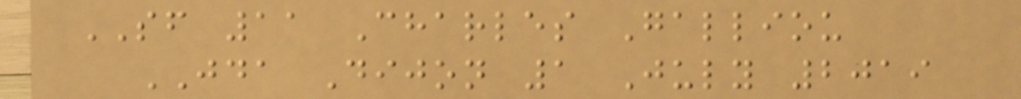SF 11 Charles Galliou
JDA Dijon 1 July 2019
